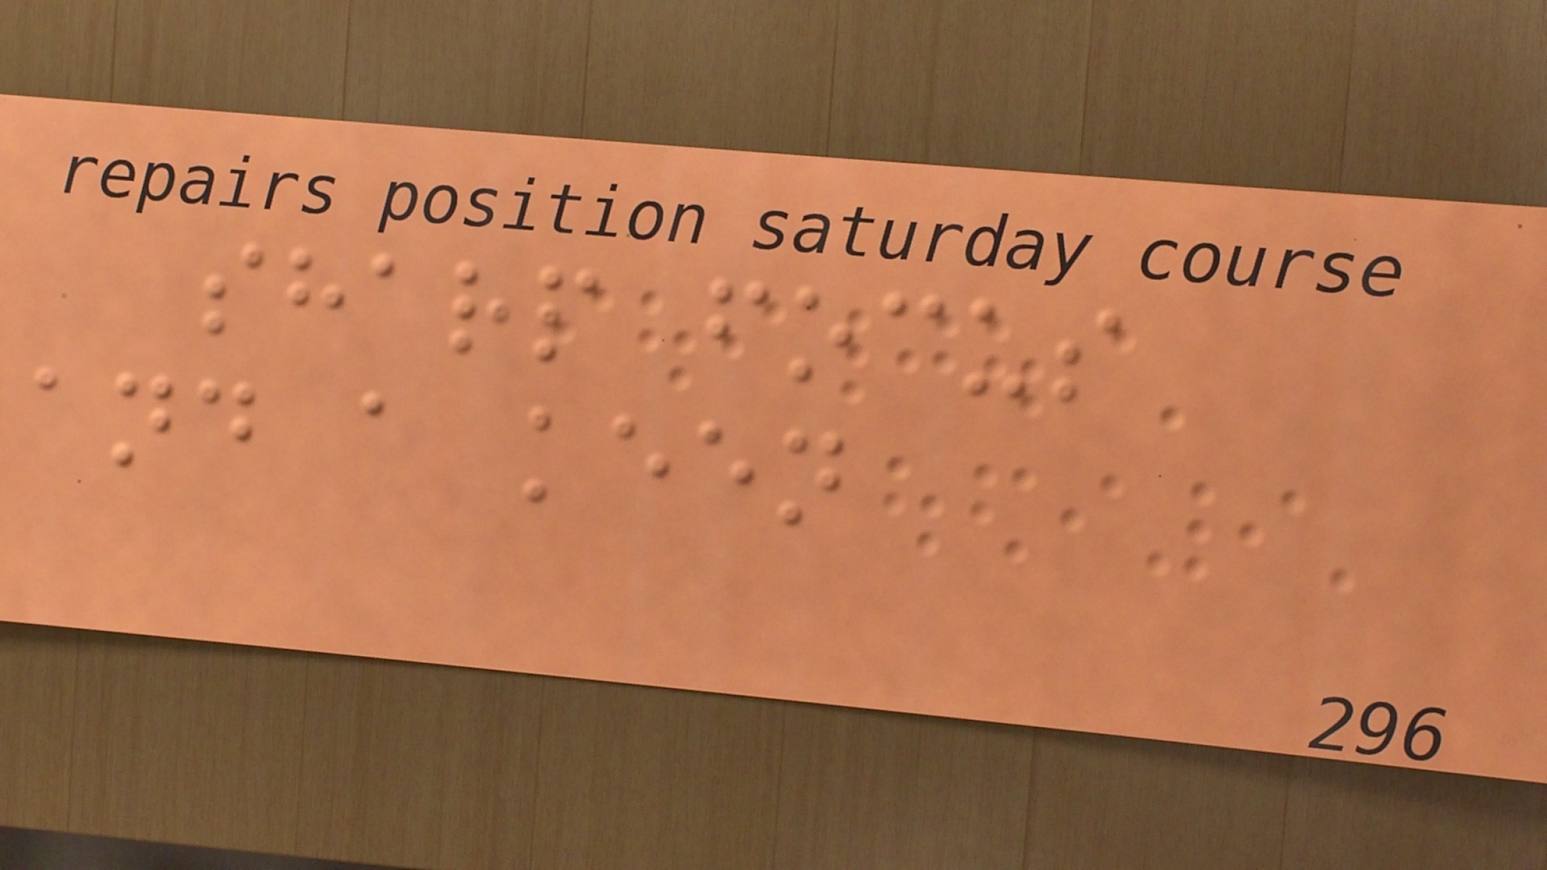sharp focus
and a keen
